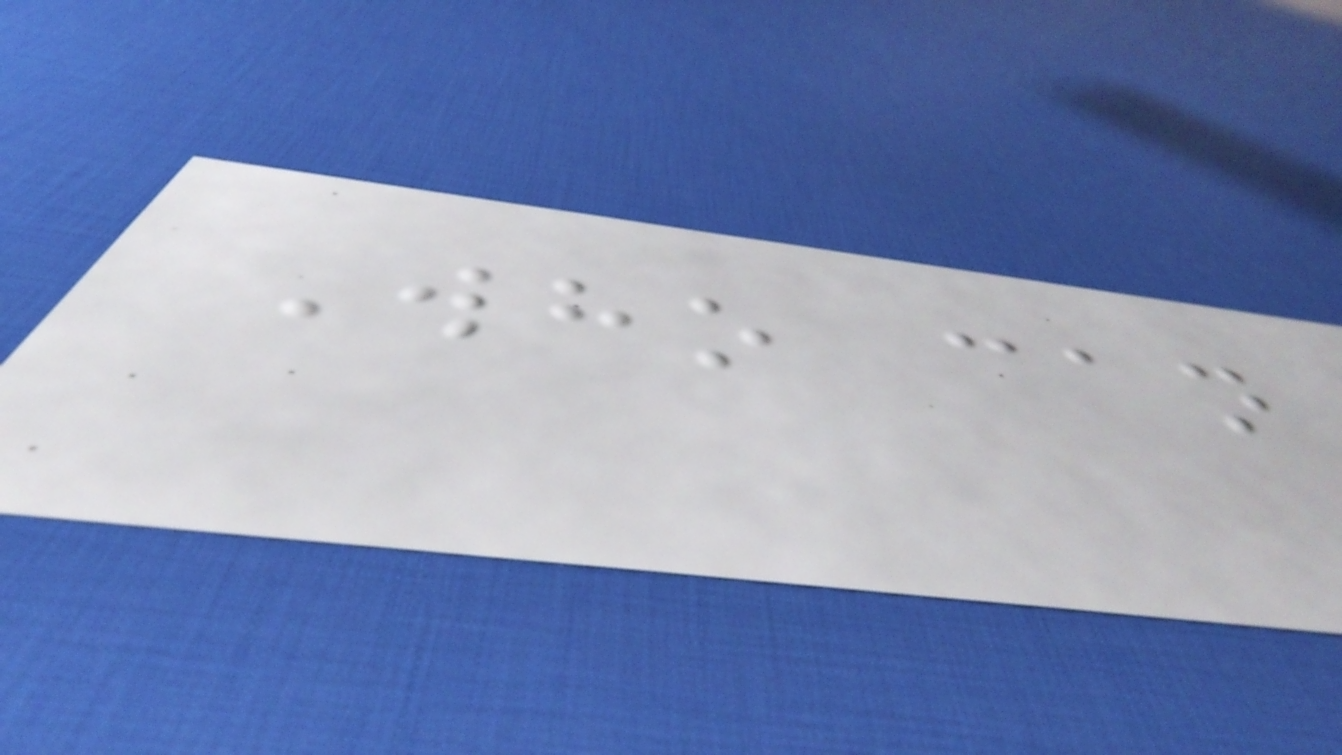Who can
